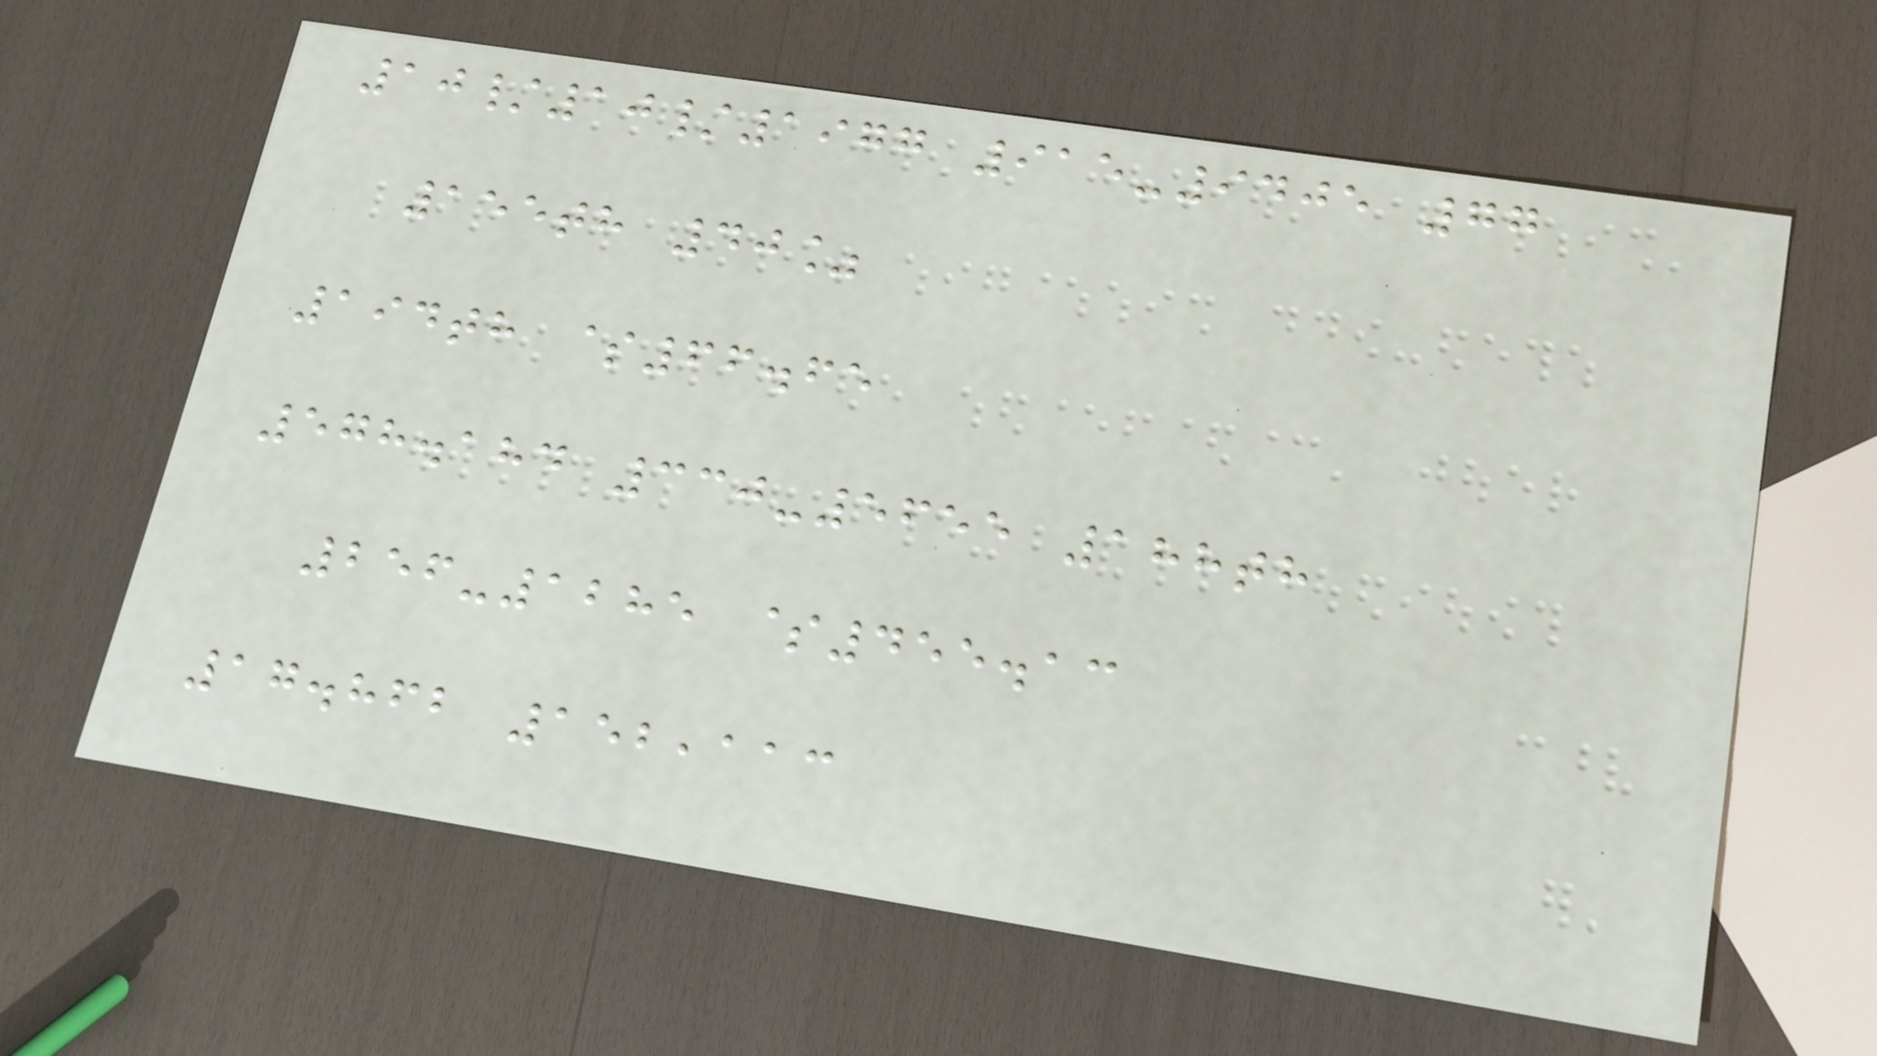10/10/1977 915-9405 77
155th 40%
194th $66.65
578.184 330-5655 188th
256-1285 $455.13
17.862 152,113
